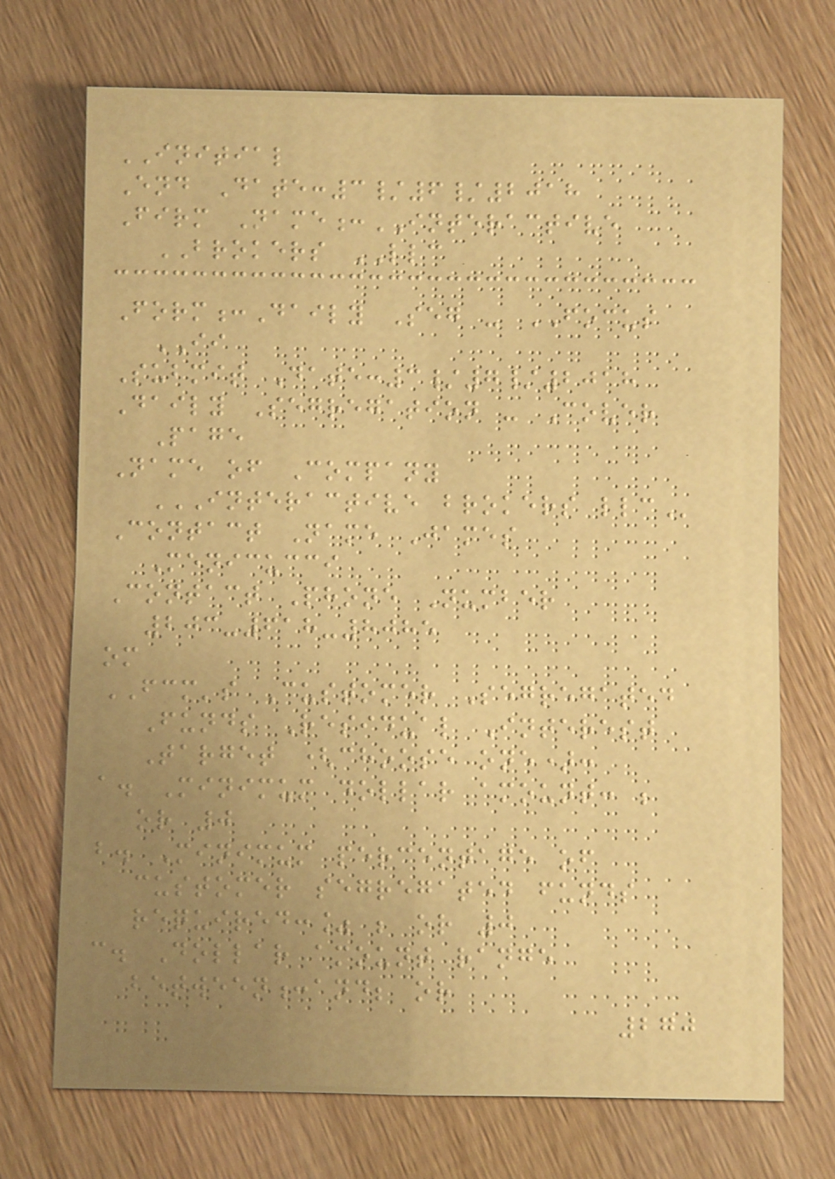INITIAL
End Date:3/6/2018
Firm Name:INTERACTIVE
BROKERS LLC
Form:Daily Seg - FOCUS
II
Submit Date:3/7/2018
Daily Segregation - Cover
Page
Name of Company
INTERACTIVE BROKERS LLC
Contact Name James
Menicucci
Contact Phone Number
203-618-8085
om
FCM's Customer Segregated
Funds Residual Interest
Target (choose one):
a. Minimum dollar amount: ;
or 0
b. Minimum percentage of
customer segregated funds
required:% ; or 0
c. Dollar amount range
between:and; or
270
